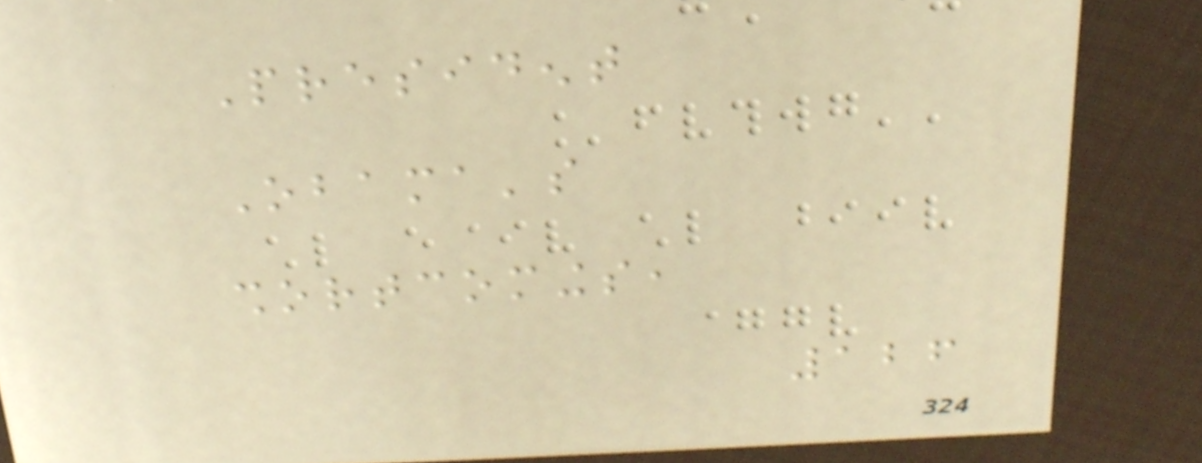President
Obama's
shortcomings,
126
